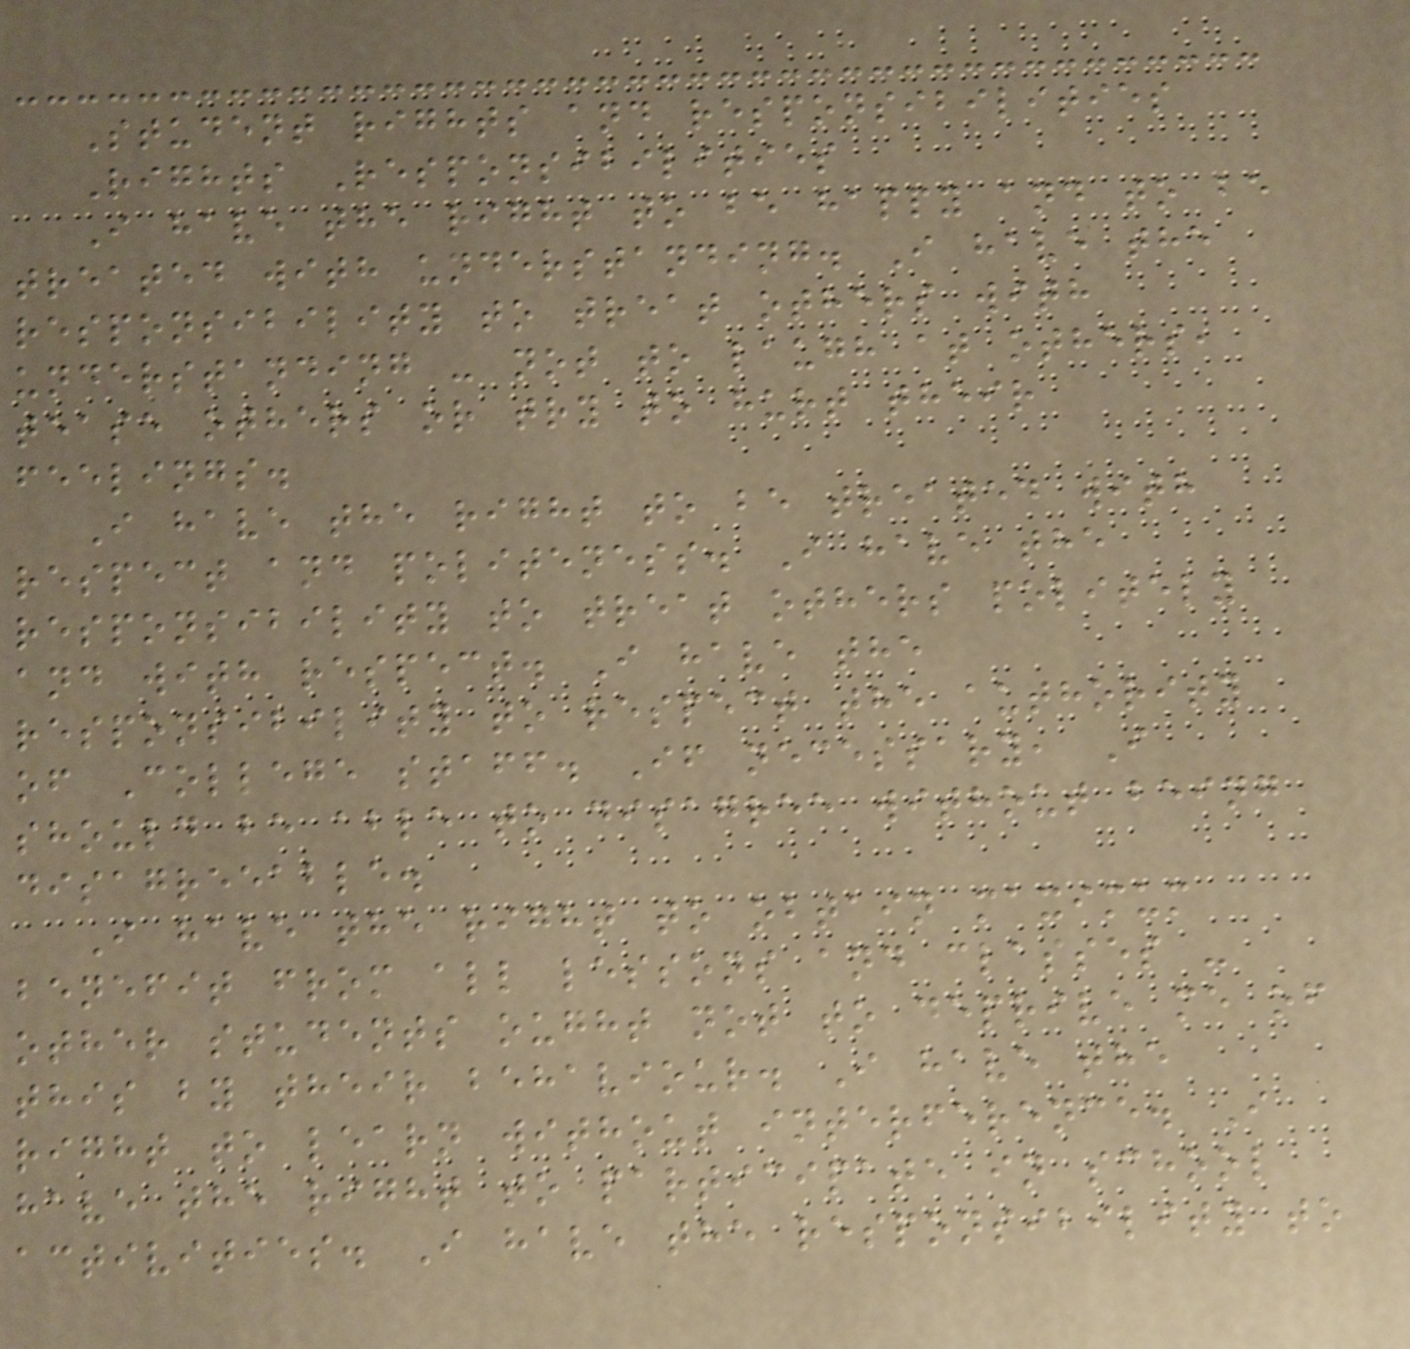Student rights and responsibilities
Rights Responsibilities
I have the right to be happy and to be
treated with understanding. I have the
responsibility to treat others with
understanding - not to laugh at others,
tease others or try to hurt their
feelings.
I have the right to be treated with
respect and politeness. I have the
responsibility to treat others politely
and with respect. I have the
responsibility to respect the authority
of College staff. If necessary, I
should be able to disagree without being
disagreeable.
I have the right to obtain maximum
benefit from all lessons and classes -
other students ought not to deprive me of
this by their behaviour. I have the
right to learn without interference. I
have the right to participate in school
activities. I have the responsibility to
